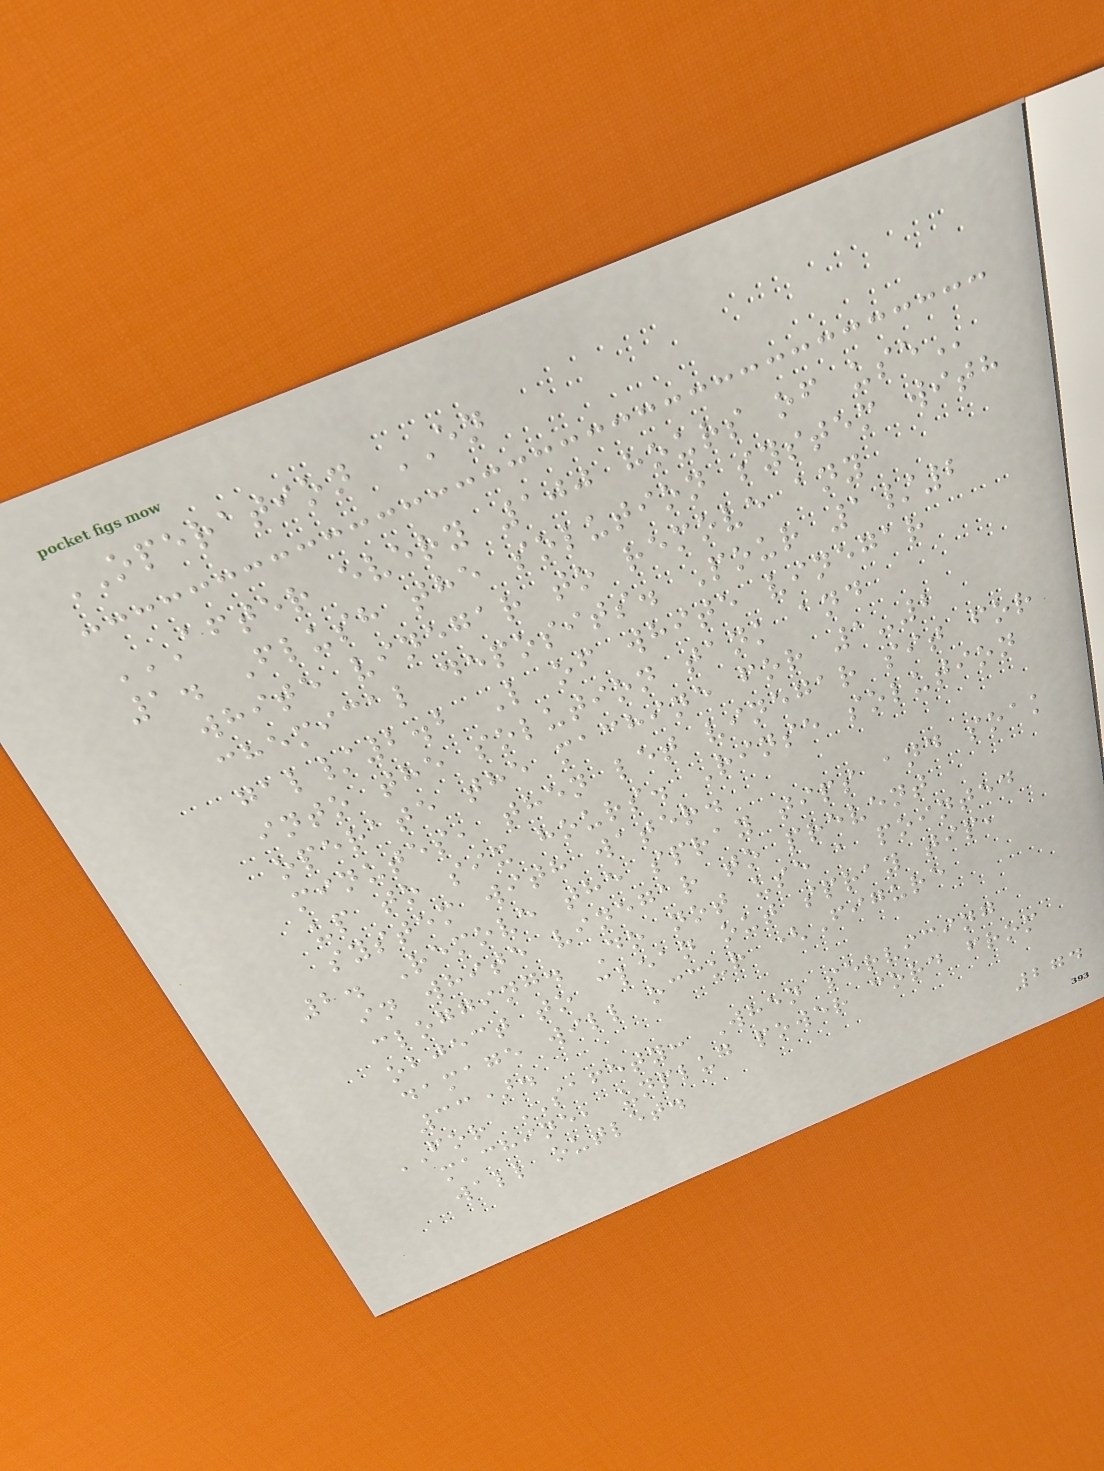OPERATION EN
AFTER EVERY 100 HOURS OF USE
1. Flush the solution system with
white vinegar to remove any
chemical deposits. Pour 1/2
gal/2.2 L of white vinegar
into the solution tank and
operate the machine for 1-2
minutes, then let vinegar sit for
up to six hours. Rinse solution
system with water.
2. Remove the spray tips and soak
in white vinegar to prevent
clogging. Do not use a pointed
object to clean out spray tip,
damage will occur (Figure
33).
FOR SAFETY: When servicing
machine, unplug power cord from
wall outlet.
274
